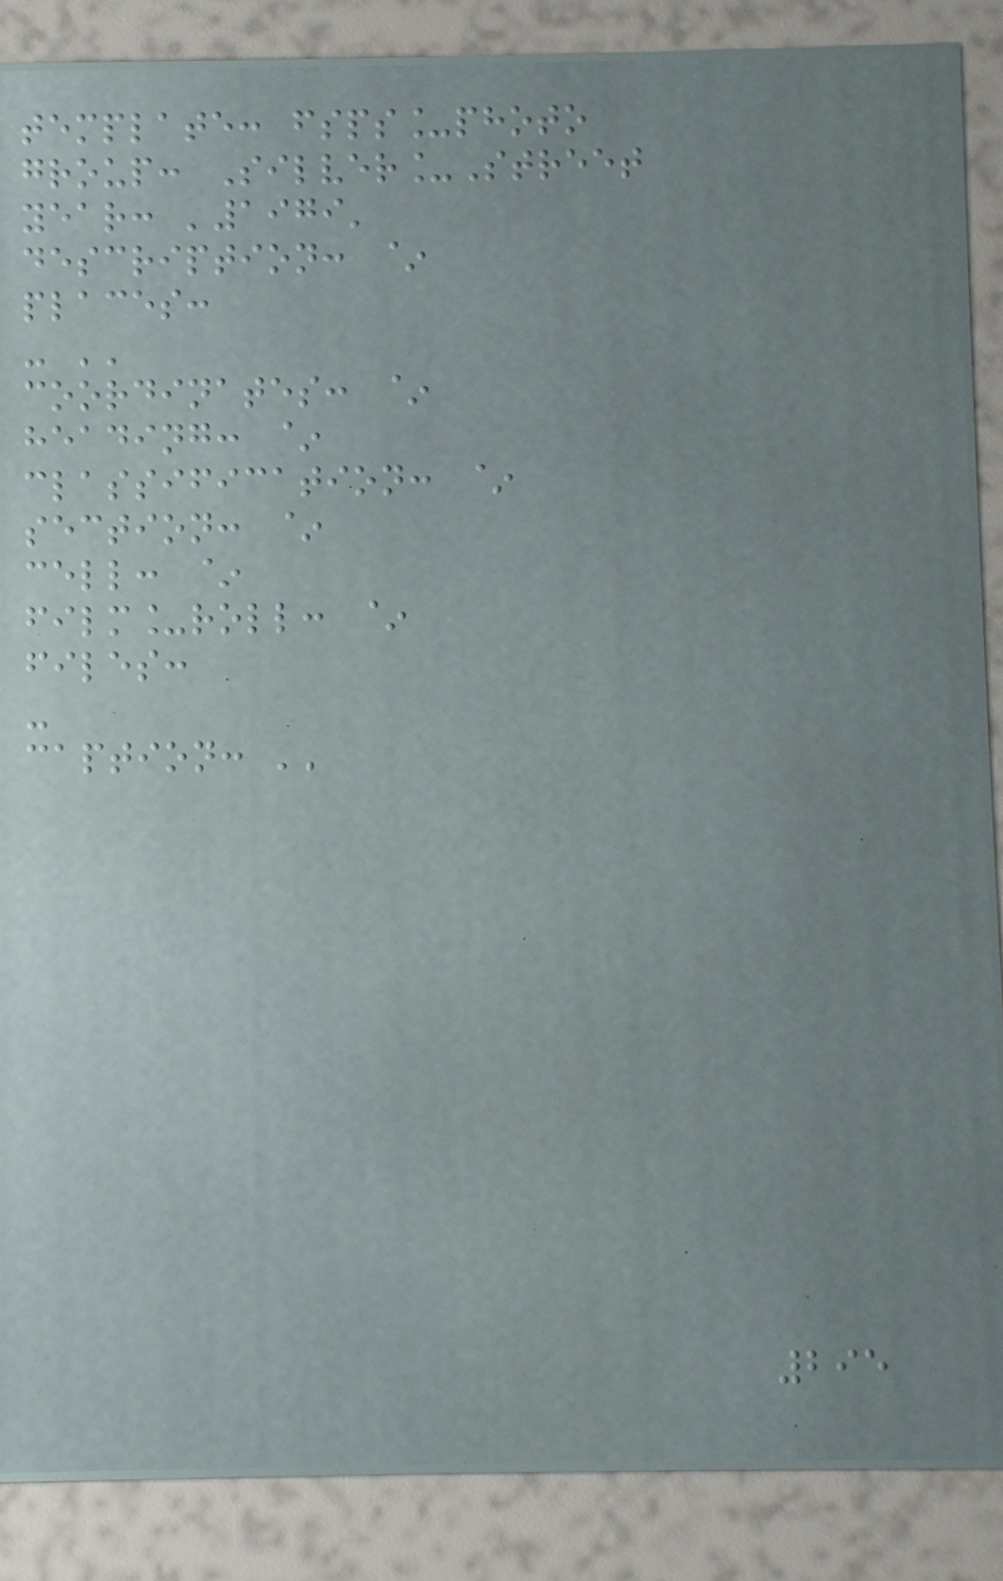template: fsps_photo
group: Silver_Street
year: '1979'
description: ~
places:
- ''
coordinates: ~
heading: ~
classification: ~
section: ~
cell: ~
film_roll: ~
files:
-
caption: ''
295
